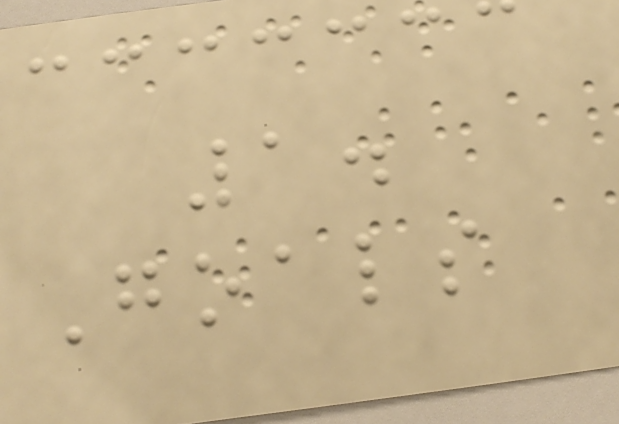1.
Goals
